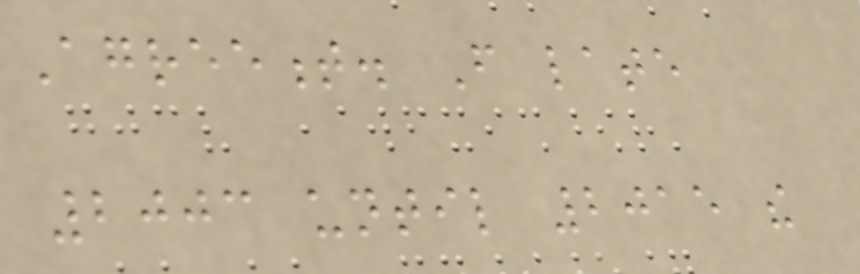Agreement. From late
2003 until 2015 the
